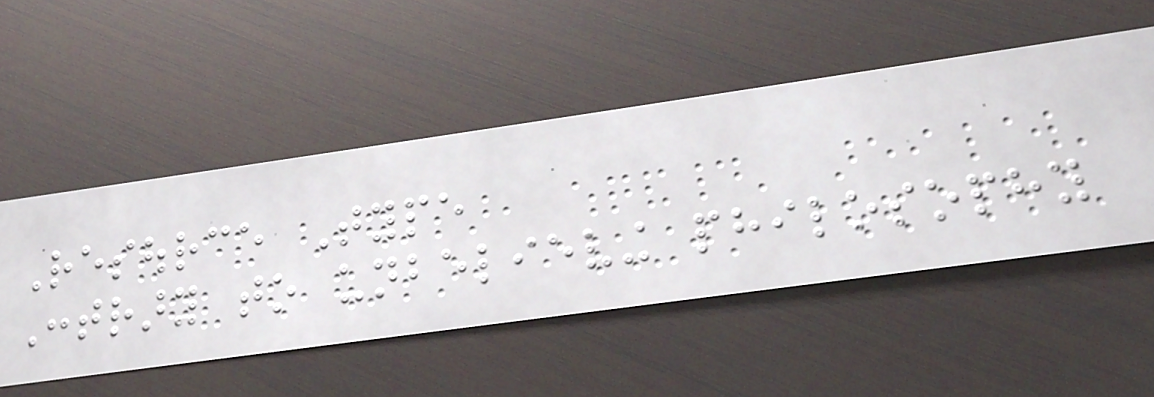Resource Type
Contrary to unbelieving philosophy
